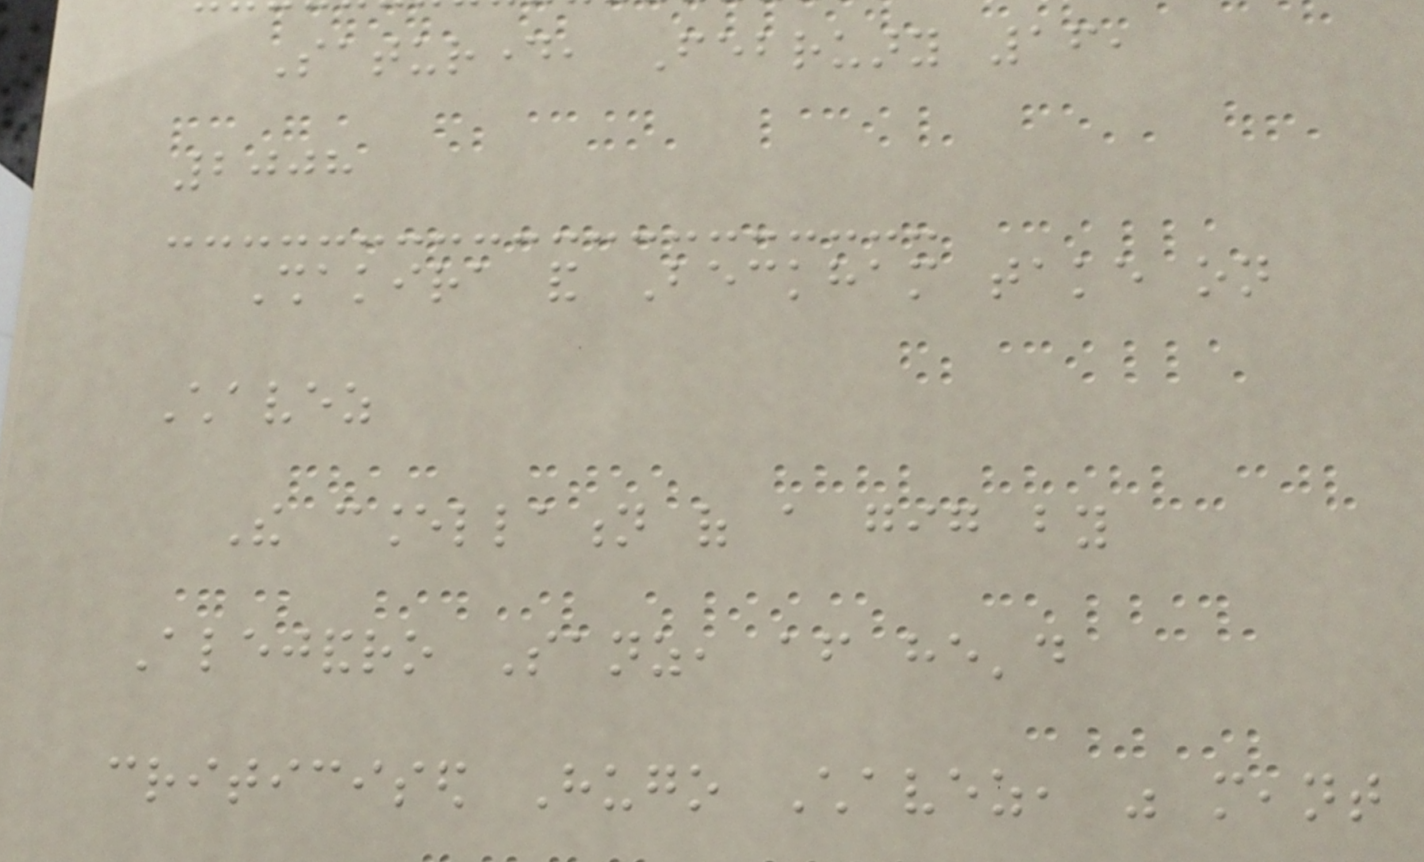Saturday, February 16,
2008
Shakira and Beckham take on
Chavez
The cancellation of a gig by
Alejandro Sanz, after he'd
criticised Hugo Chavez, was meant
